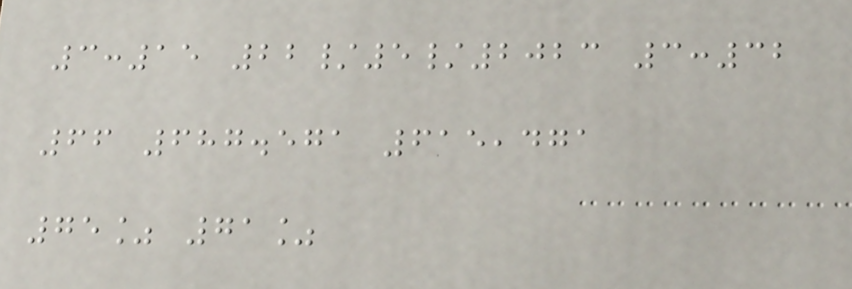3:15 22/5/2023 3:32
66 687.571 615,471
75% 71%
